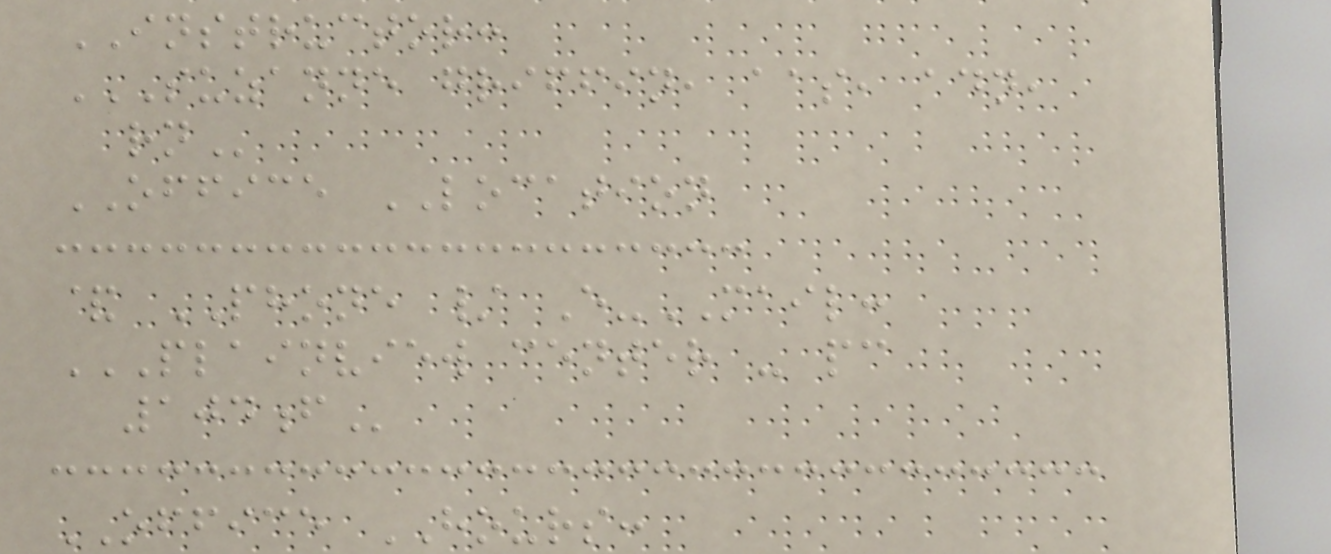INSTRUCTOR:
SUZANNE GRIFFIN, AAS, ADN,
RN
OFFICE LOCATION
& PHONE / E-MAIL:
PLAINVIEW CENTER - PC
104F
OFFICE HOURS:
